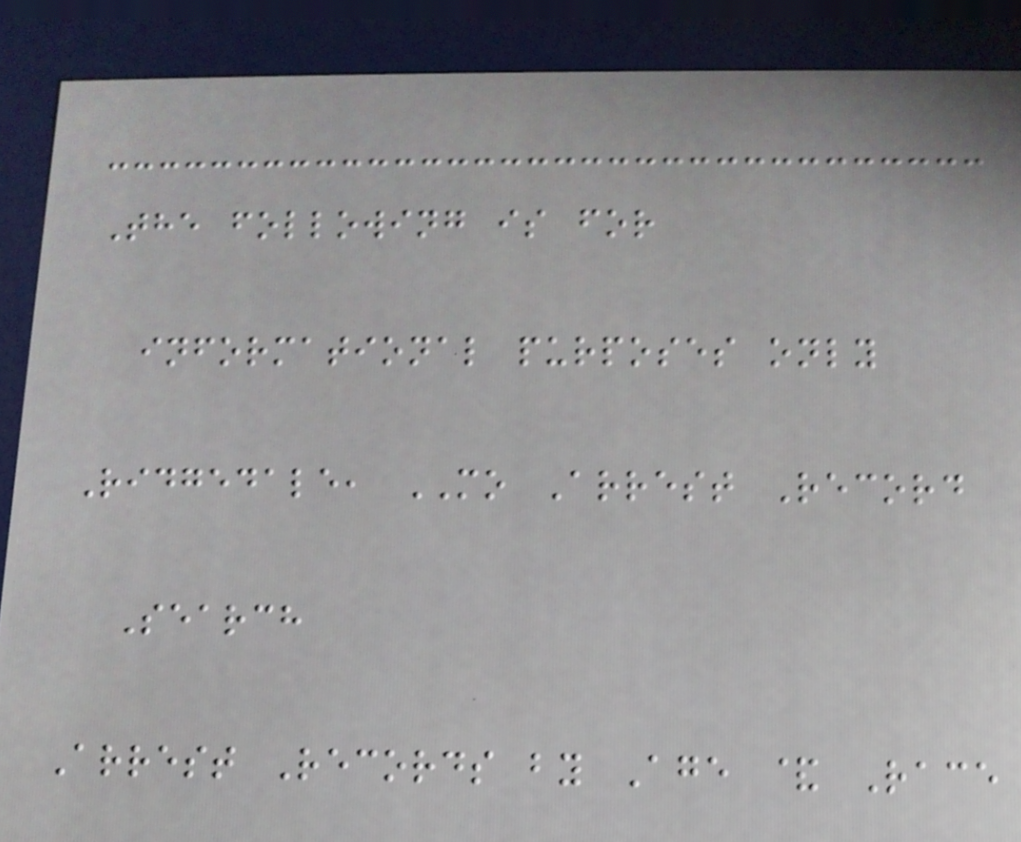The following is for
informational purposes only
Ridgedale, MO Arrest Record
Search
Arrest Records by Age & Race
